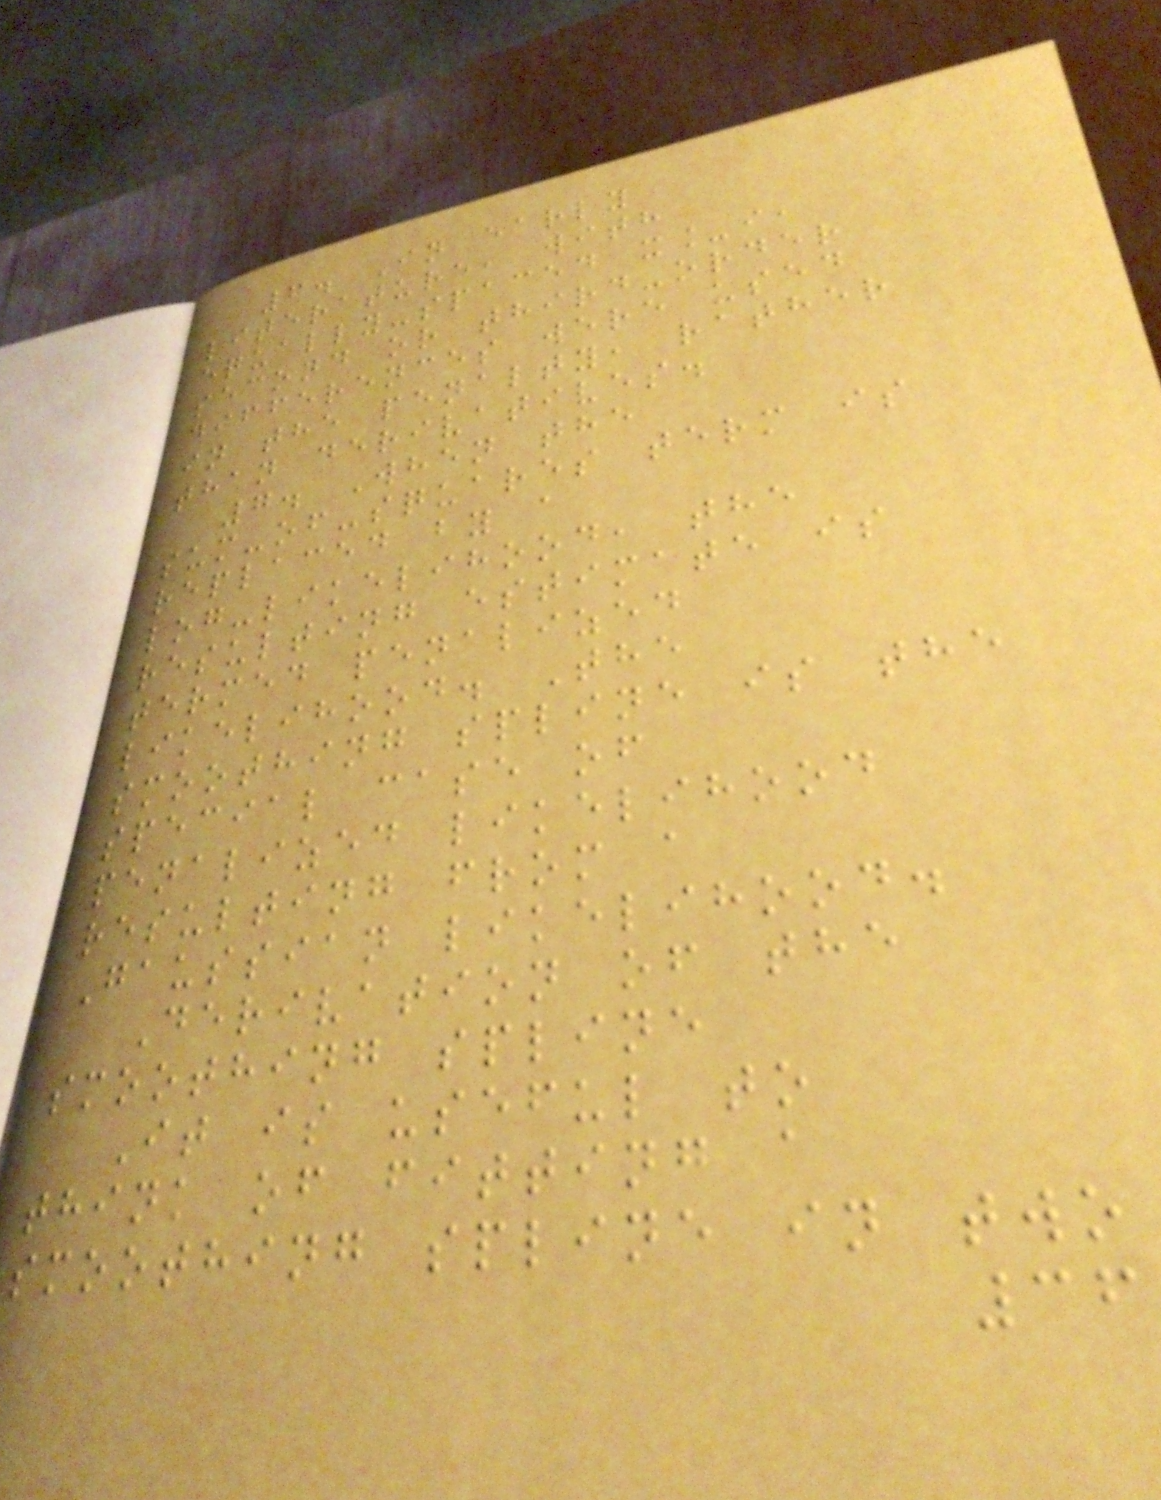6. In early
literature, with
equally-spaced x_i,
second or third-order
differences were used
in the penalty, rather
than derivatives.
7. When the
sum-of-squares term is
replaced by a
log-likelihood, the
resulting estimate is
termed penalized
likelihood. The
smoothing spline is the
special case of
penalized likelihood
resulting from a
Gaussian likelihood.
Derivation of the
smoothing spline
It is useful to
think of fitting a
smoothing spline in two
36
